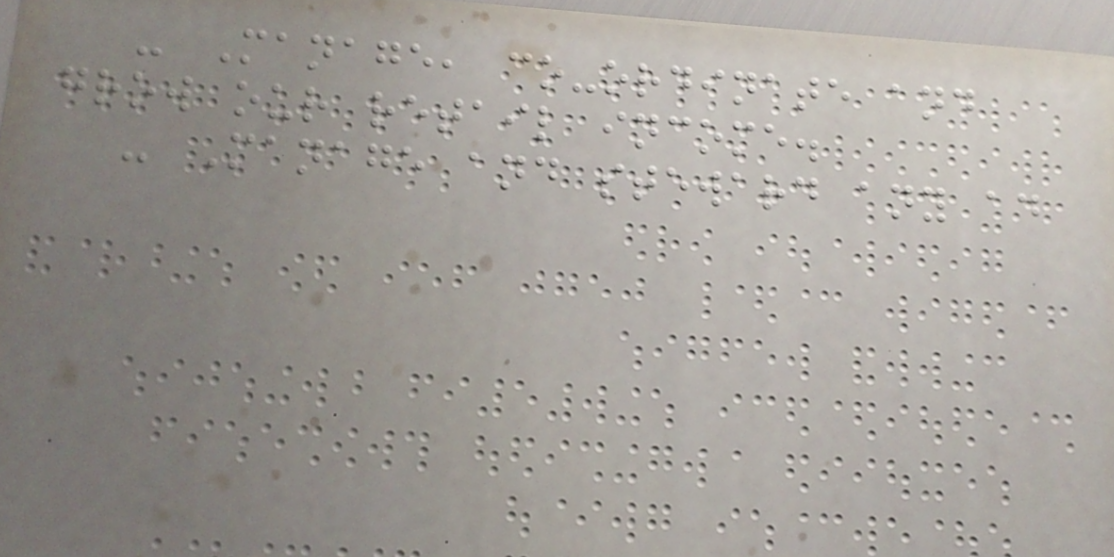- Manage, co-ordinate and
grow our retail income.
- Manage and steward any ad
